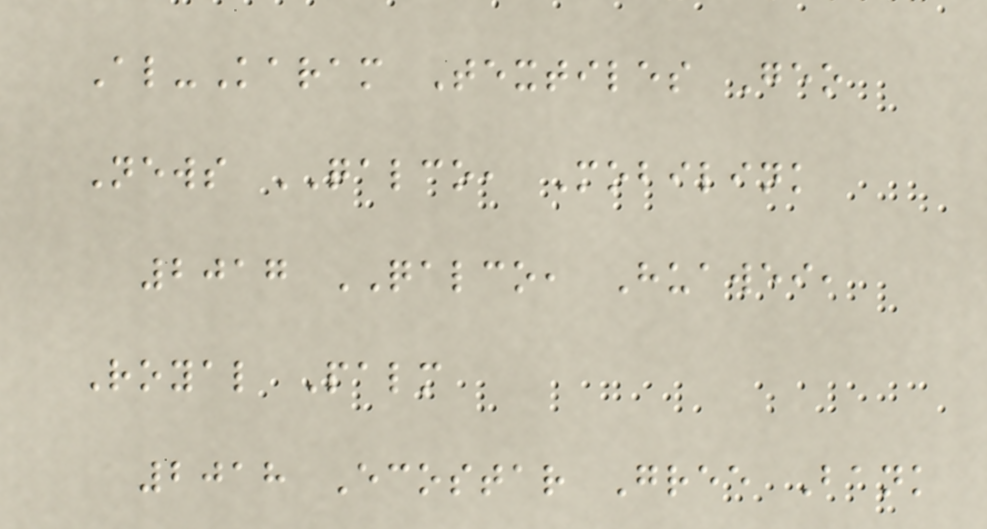Al-Karam Textiles Geo
News QALCO, Mobilink
2017 QALCO, Huawei,
Royal Palm
2018 Ecostar Gree Bank
